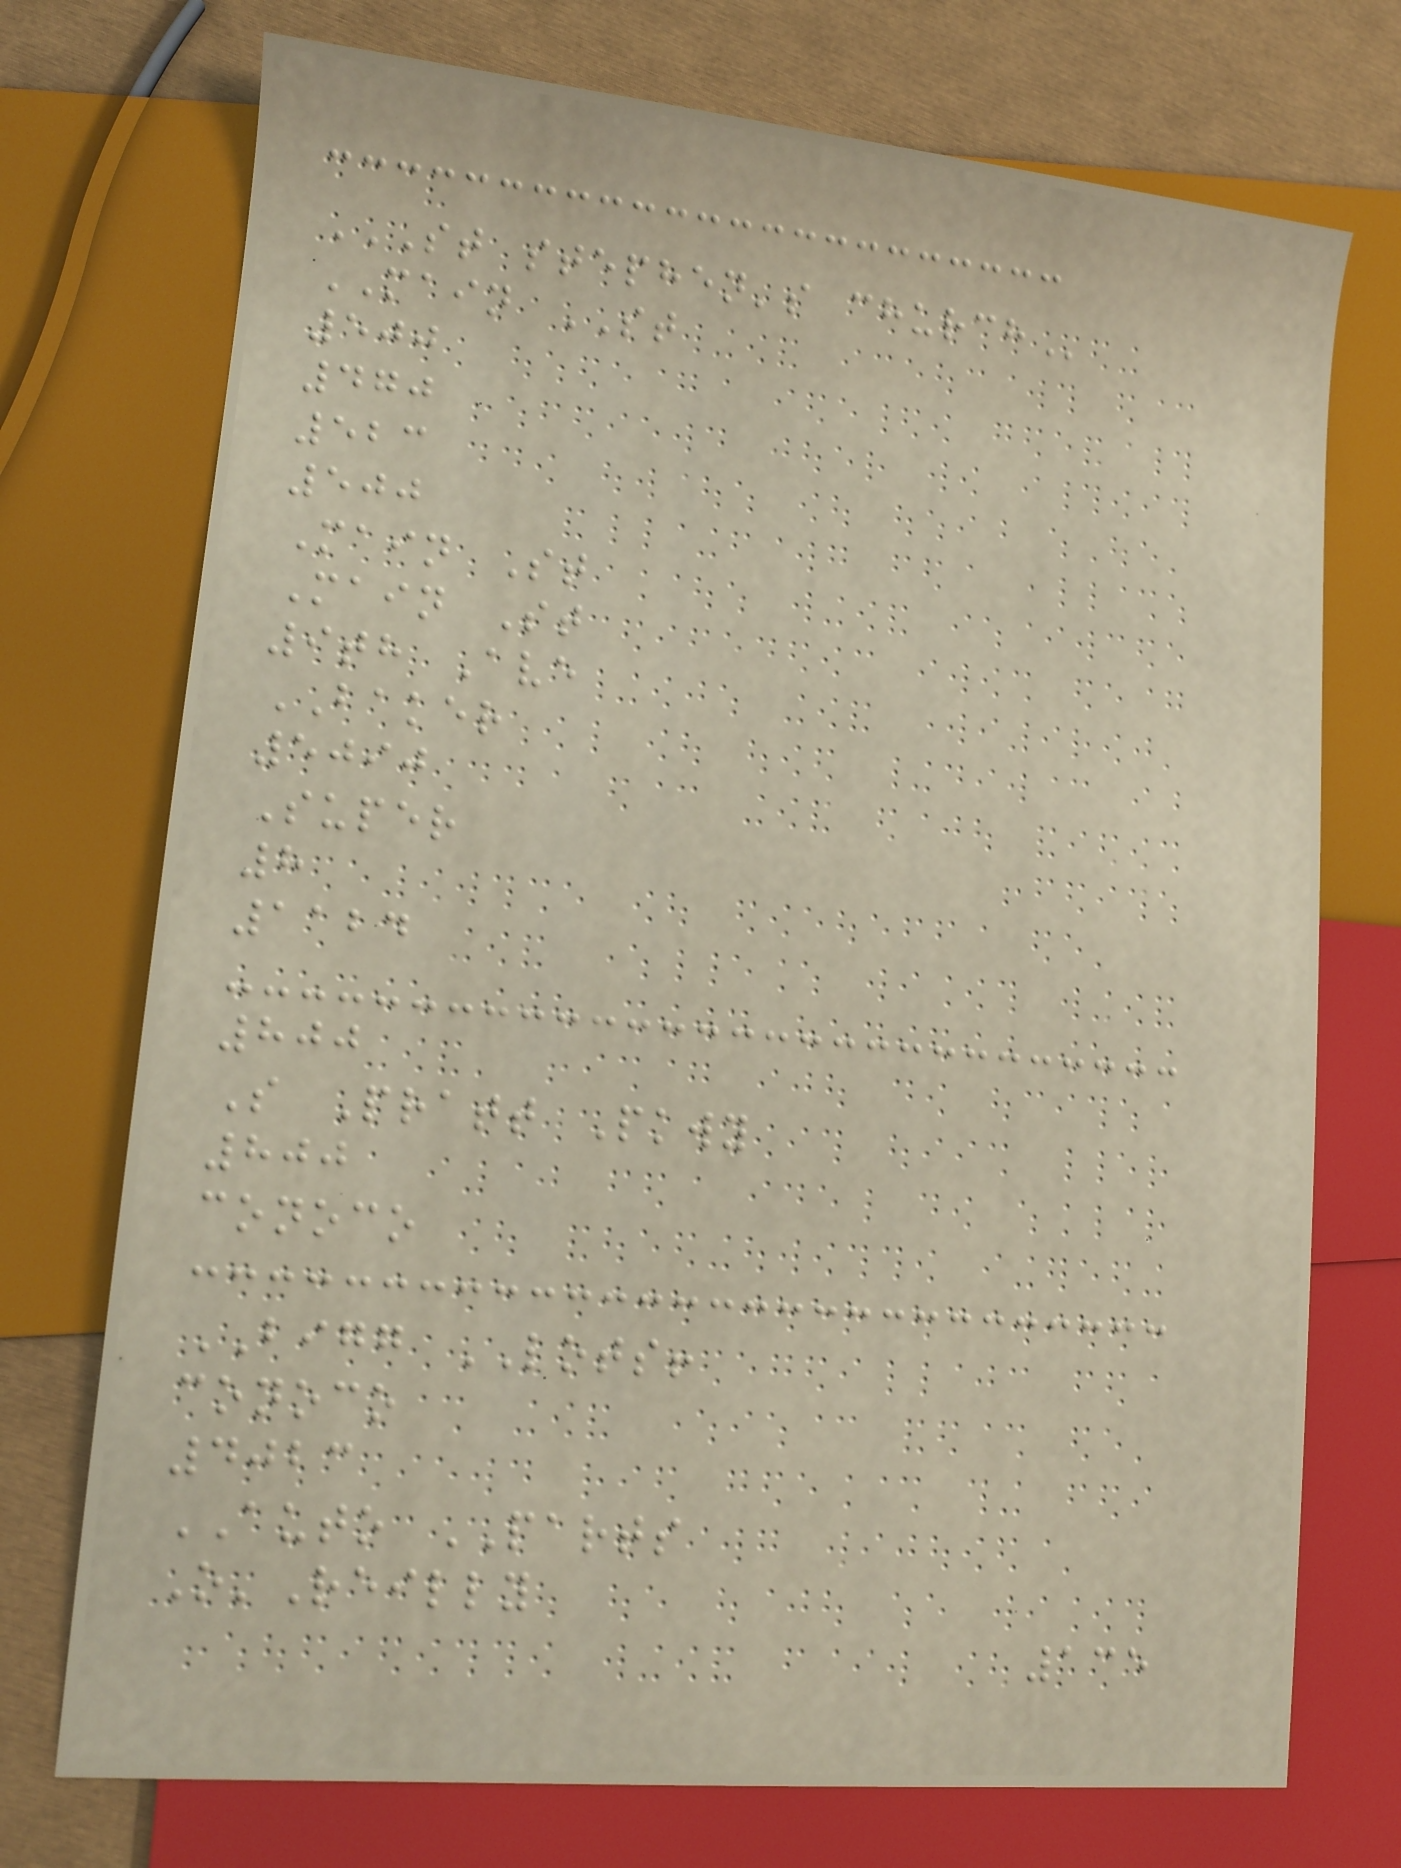ST STEPHEN'S CHURCH
MAIN ST
500
470
523
500
Main St
Main St
9th Ave
BAKER
5090
Super
8
1124
800
S Pratt Pkwy
800
conoco
BIGG LOTS!
conoco
4023
AUTO PARTS
O'Reilly
135
